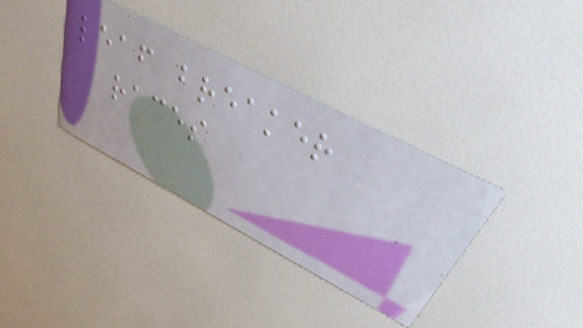leaf breaker
races
